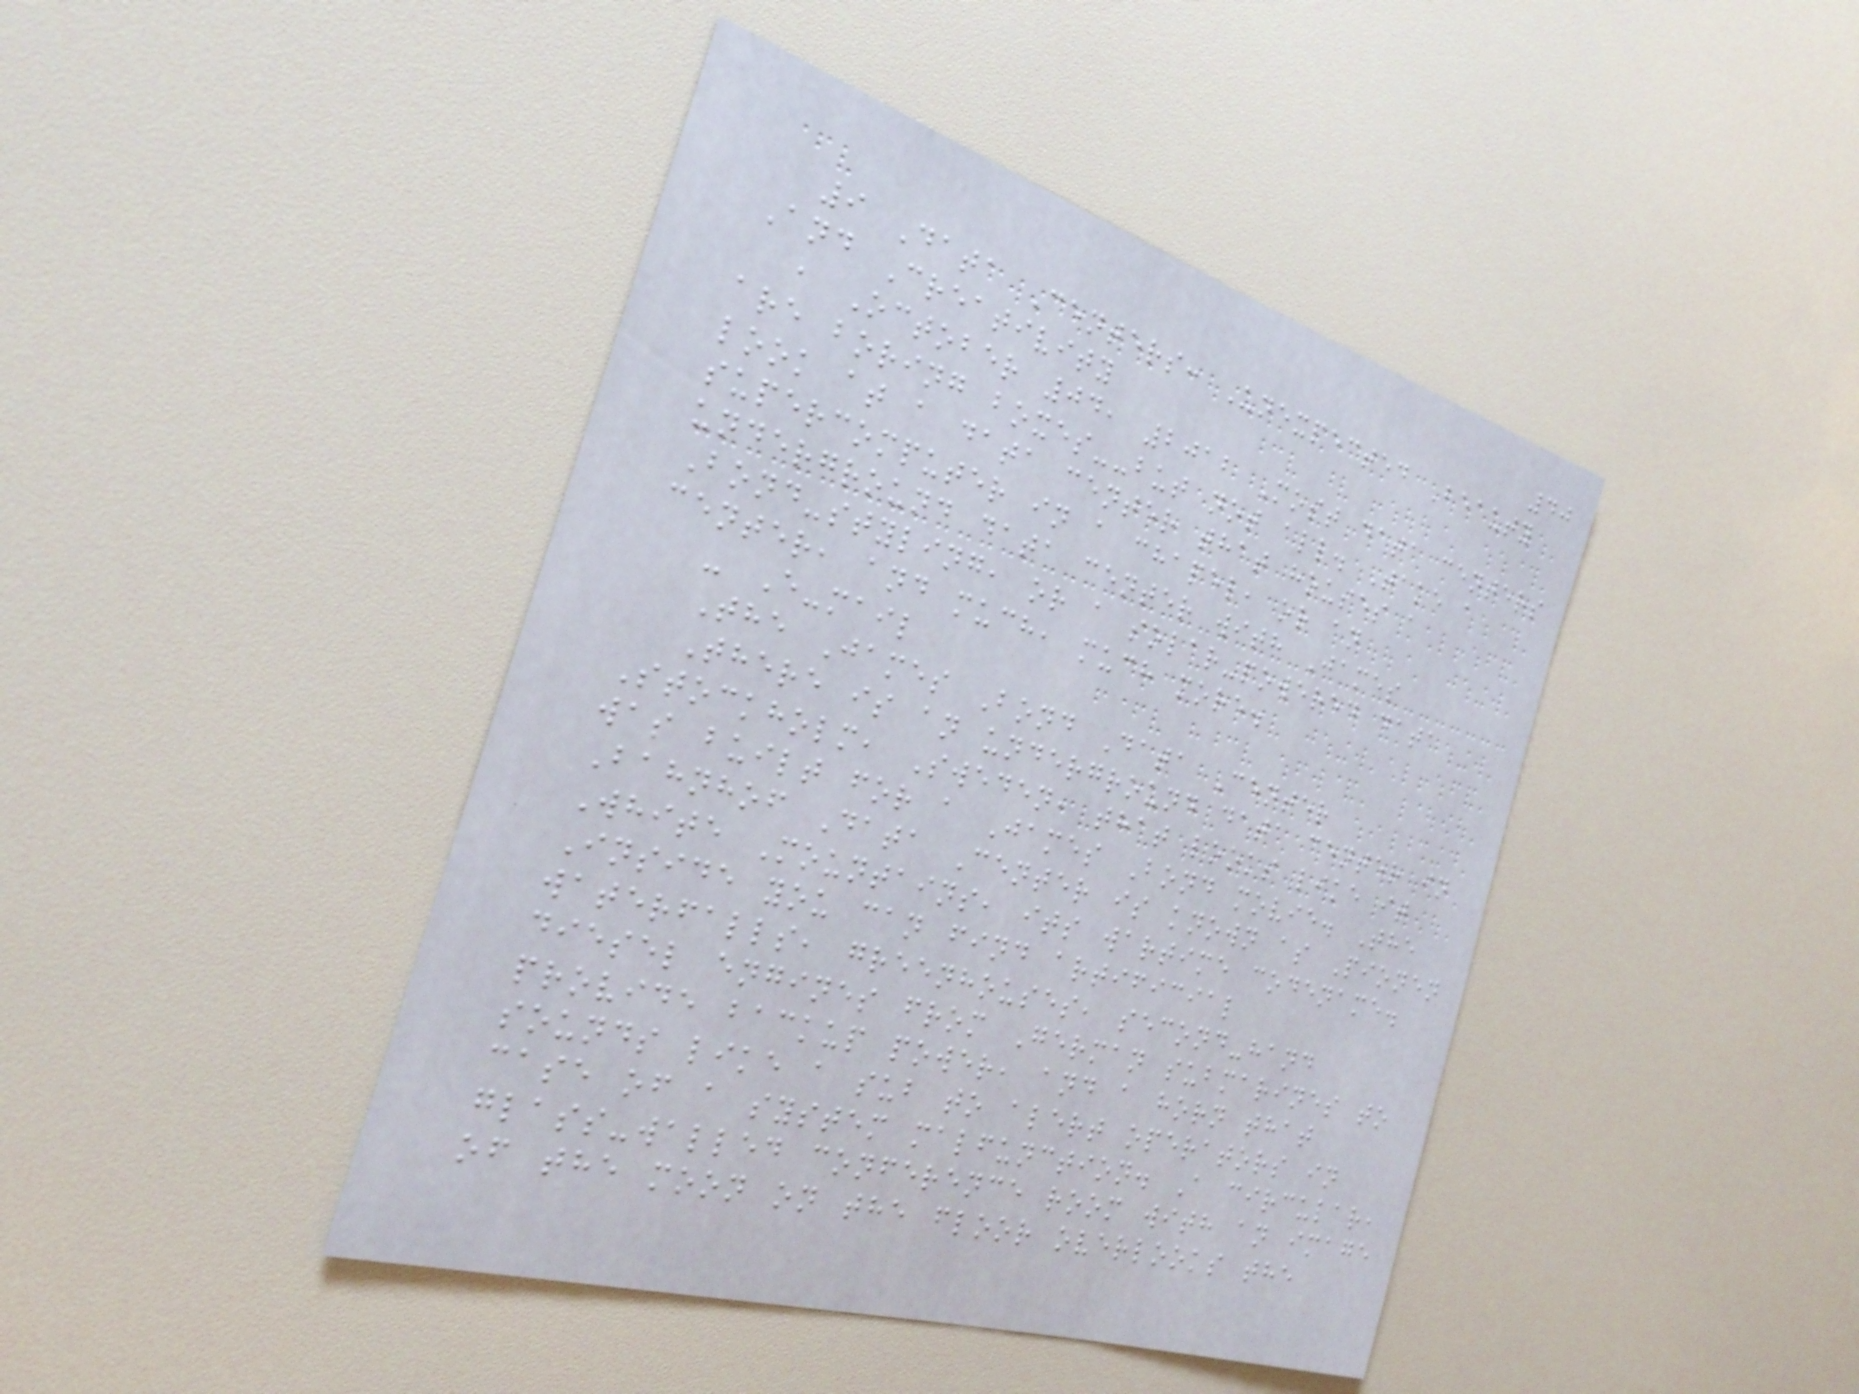40
9 Data Centers: Unexpected Beauty
And Creativity
, October 04, 2012 Most data centers
are boring boxes--but not all. Take a
look at a data center that houses a
supercomputer in a chapel, or an
underground data center with James
Bond-styling, or a solar-powered data
center, and much, much more.
- E-mail
The James Bond Data Center
There is an underground data center in
Stockholm, Sweden, that looks like it
was built for a James Bond movie. The
Bahnhof Data Center is known as Pionen
White Mountains, its wartime codename.
Inside you can find artificial
waterfalls, greenhouses, second-hand
diesel engines from German submarines to
provide backup power, and a horn that
sounds like a sub to alert operators in
case of a system malfunction. A circular,
glass-walled conference room with an image
of the moon on the floor overlooks the
